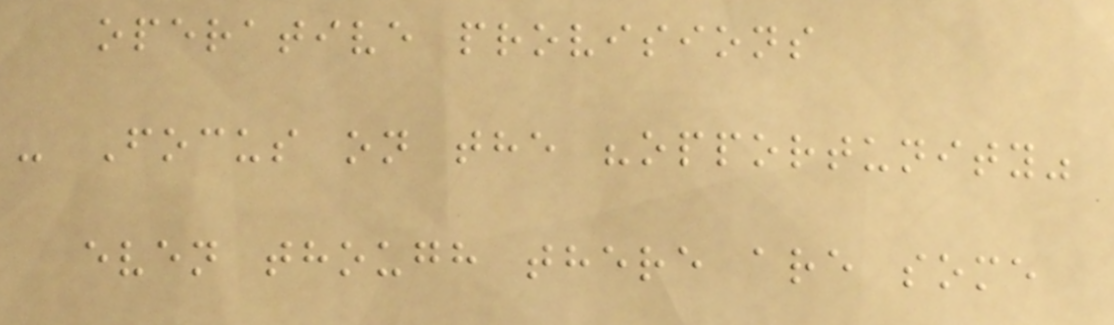operative provisions
- Focus on the "opportunity"
even though there are some
